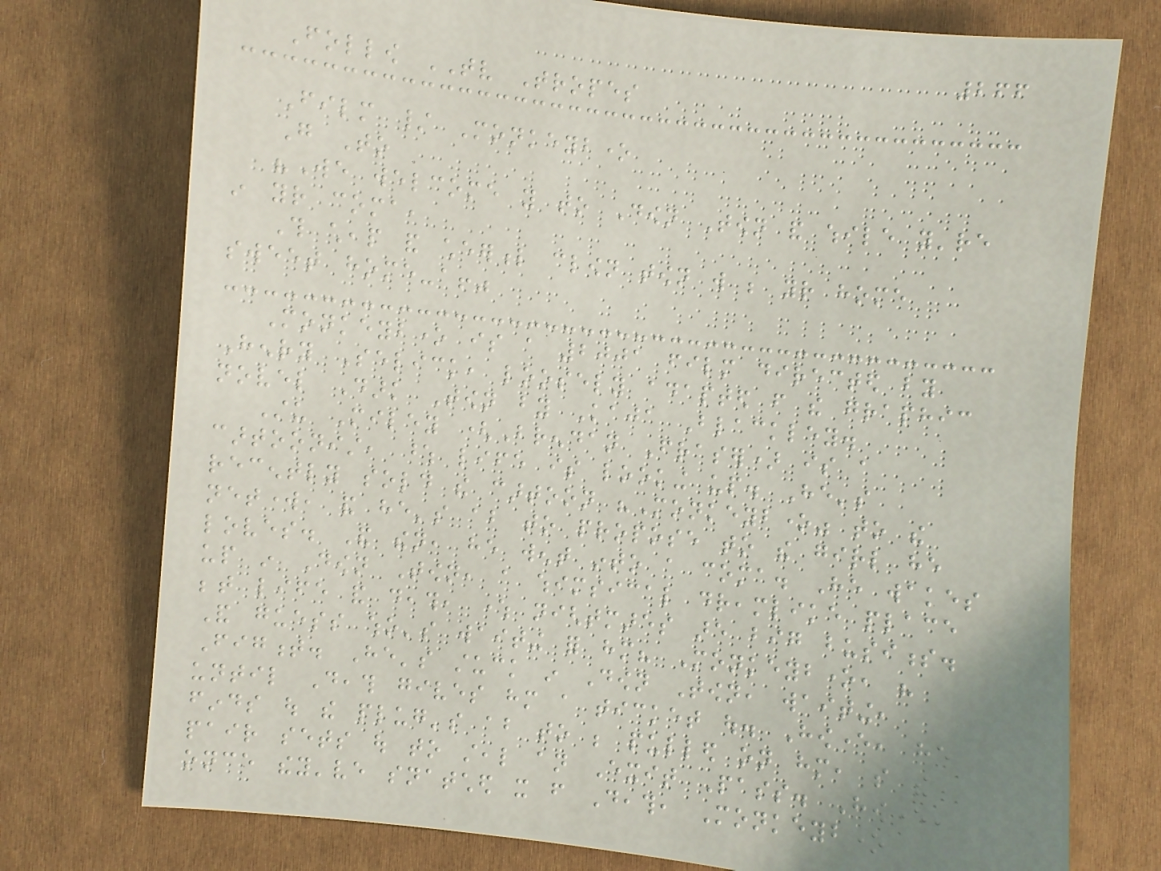266
Follow TV Tropes
Film / Monkeybone
Go To
"We welcome you to Down Town and while you're
in your coma,
This cheap and cheerful clown town will be your home
sweet home-a!"
Monkeybone is a 2001 film directed by
Henry Selick, loosely adapted from the graphic
novel Dark Town by Kaja Blackley.
Stu Miley (Brendan Fraser) is a
cartoonist, whose life is looking up. He's
recently sold the cartoon "Monkeybone" to the
network, and he's about to propose to the girl he
loves. And then, he went into a coma. He wakes
up in Down Town, a whimsical dreamlike place
between life and death, where nightmares are big business.
And guess who's waiting for him? Monkeybone, his
Figment. He's stuck in Down Town, waiting,
until Death gives him a ticket out. However, he
finds out the plug's about to be pulled on him, so the
pair sets out to steal an Exit Pass. However,
once they've snatched it from Death, Monkeybone
